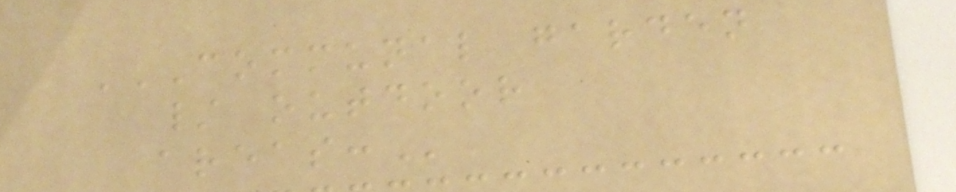COMMUNAL GARDEN
/ OUTDOOR
AREAS:
